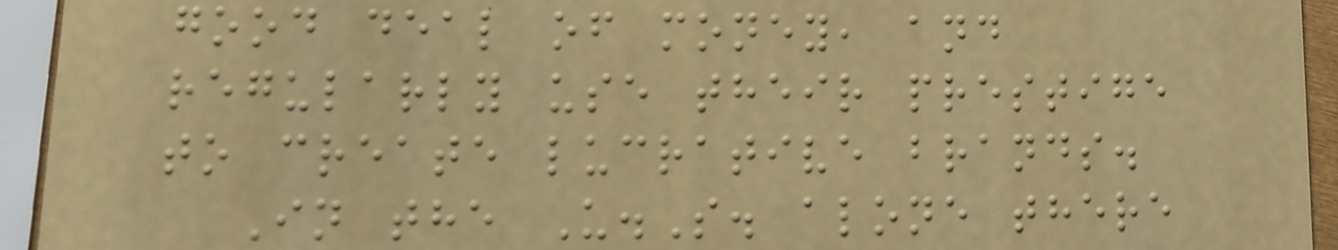good deal of money, and
regularly use their prestige
to create lucrative brands.
In the U.S. alone there
